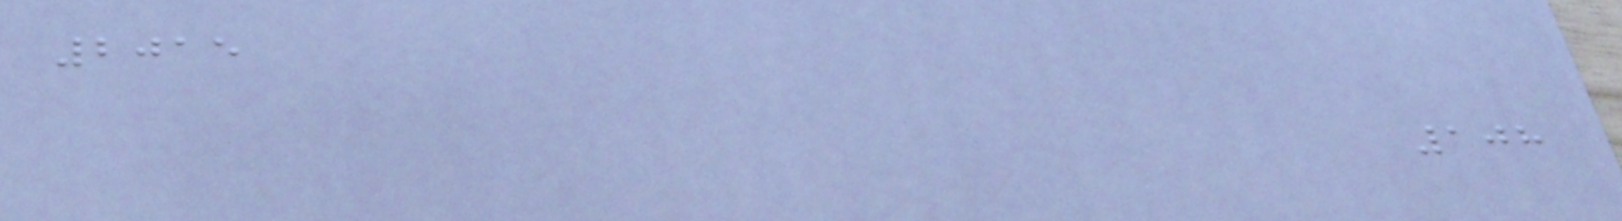2015
108
